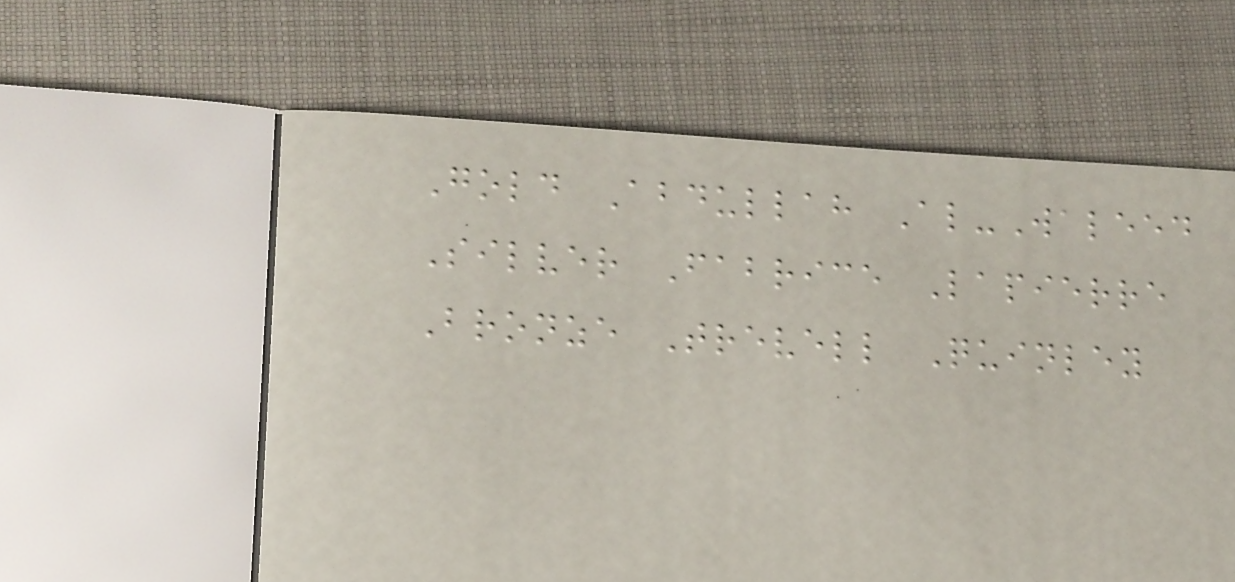Gold Abdullah Al-Waleed
Silver Fabrice Lapierre
Bronze Trevell Quinley
